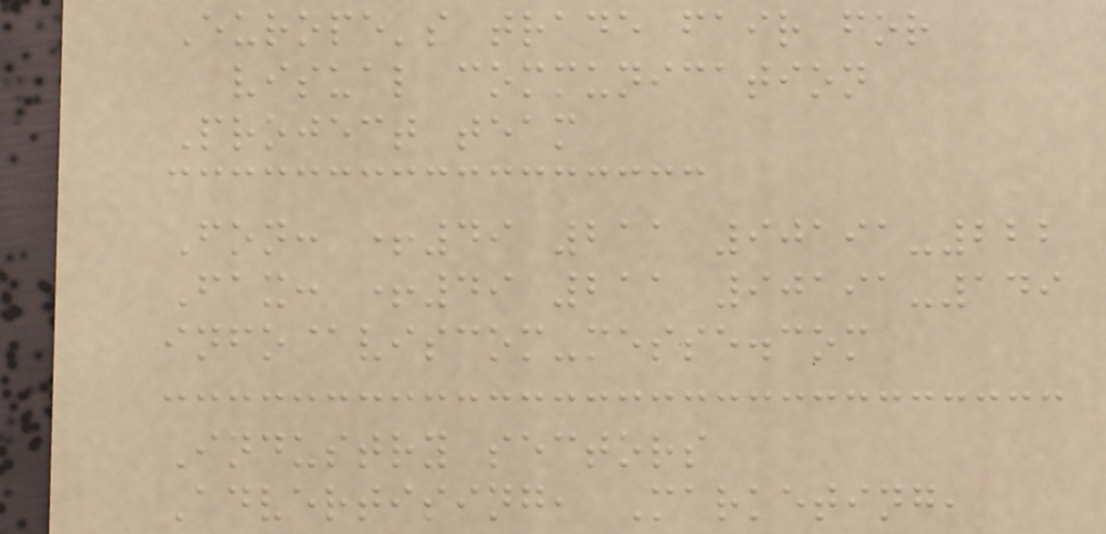Europe's trade fair for
visual communication
Project team
Fon: +49 211 90191-222
Fax: +49 211 90191-149
info@viscom-messe.com
Industry sectors
Advertising, Marketing,
